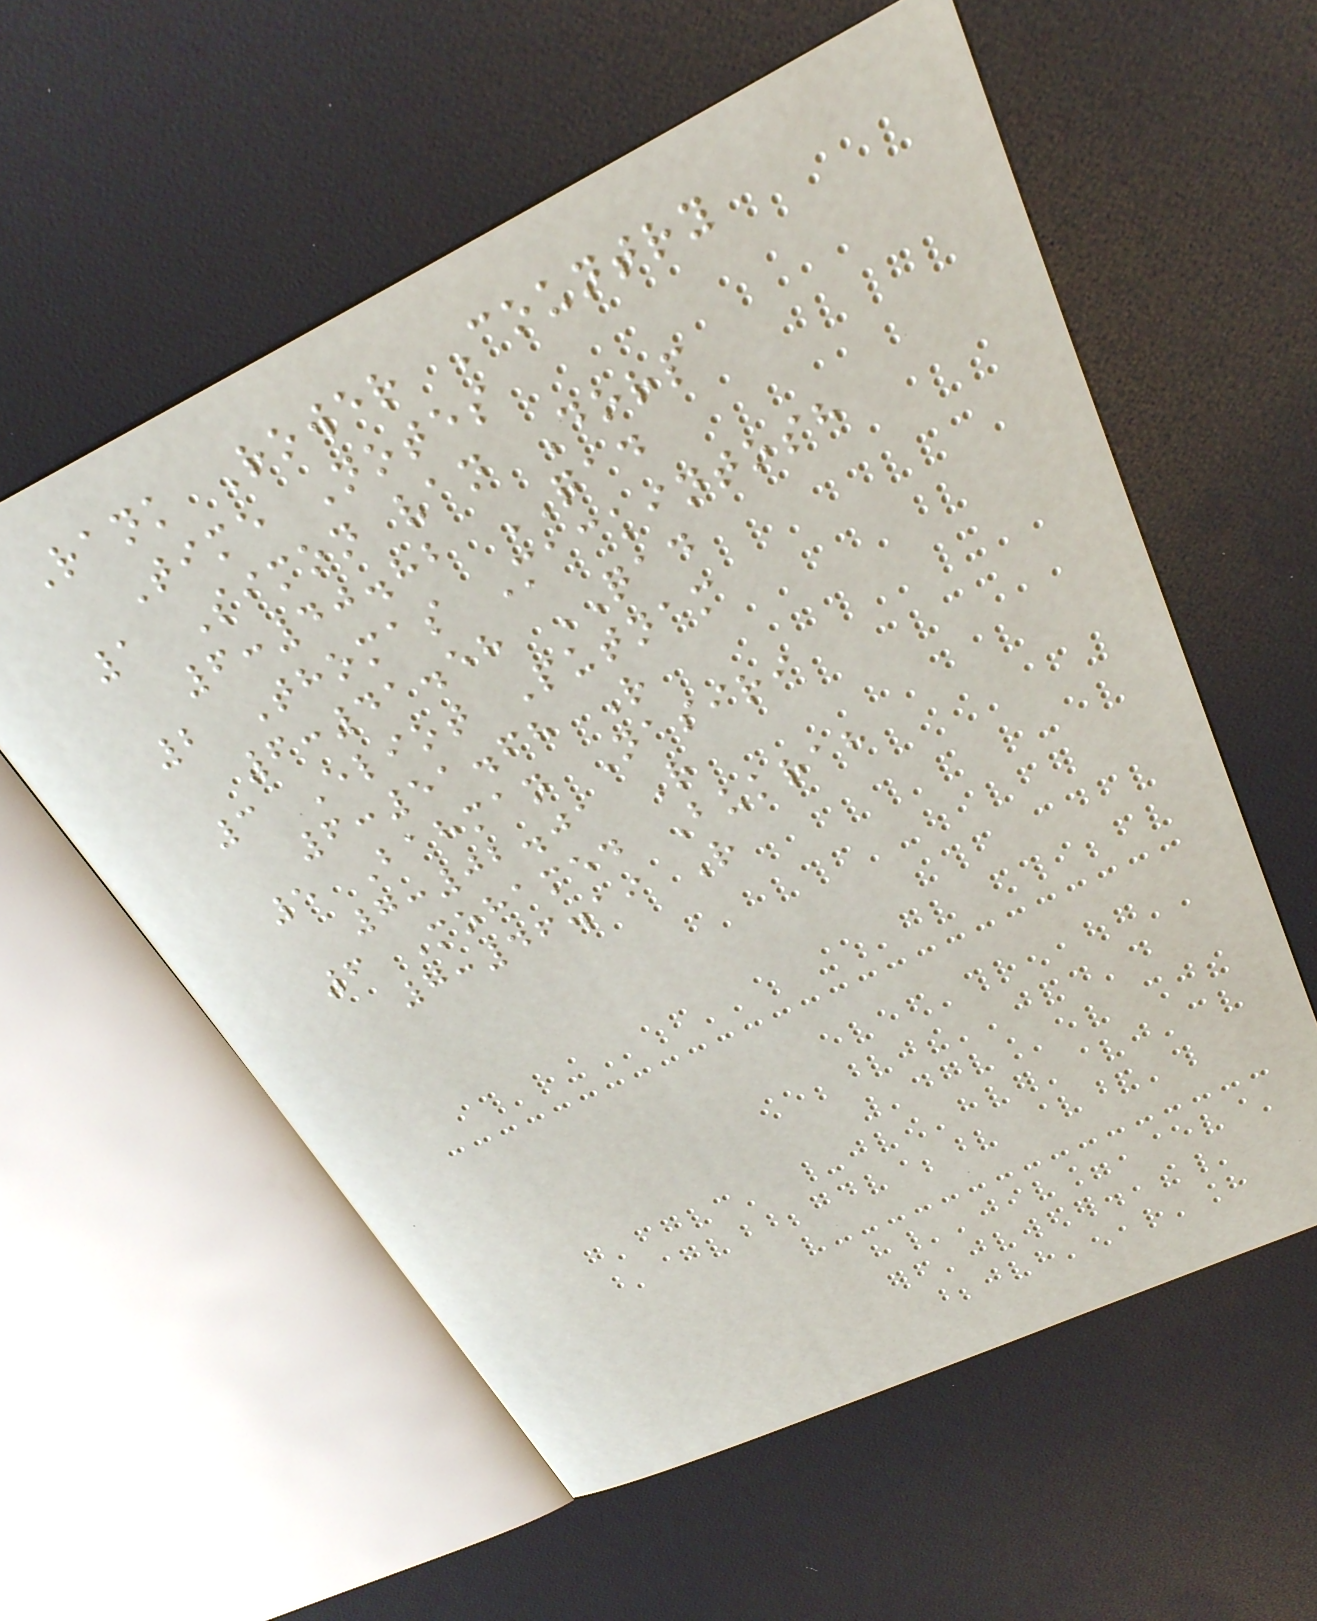Rank Rower Country
Time Notes
1 Simon van Dorp
6:40.82 QAD
2 Thomas Mackintosh
6:41.58 QAD
3 Eliot Putnam
6:51.68 R
5 Bahman Nasiri
7:02.01 R
6 Mohamed Bukrah
7:46.19 R
